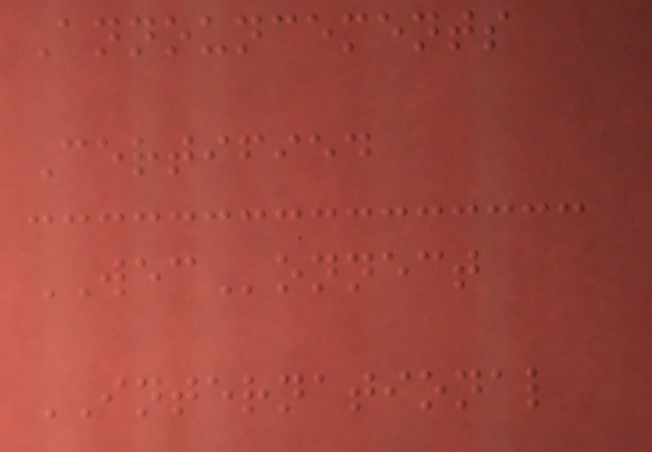Announcements
Certified
WEConnect
INTERNATIONAL
